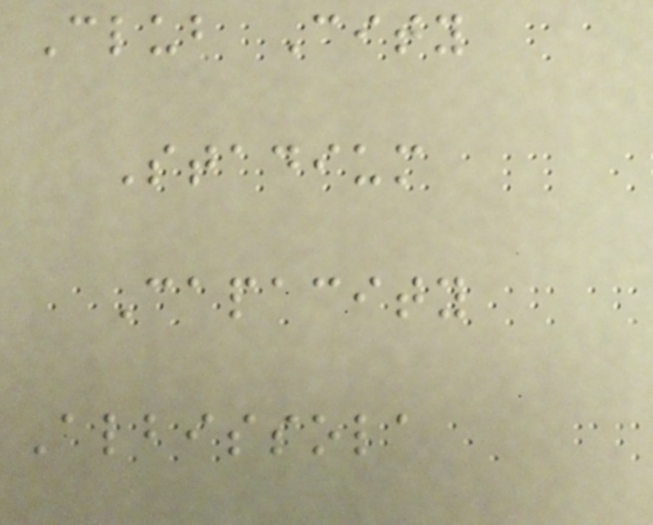Club City
Stadium
Capacity
Albissola
